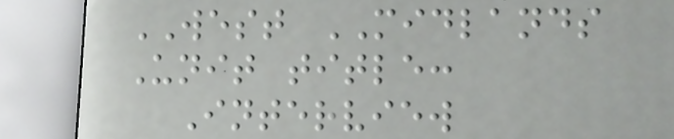WEST MIDLANDS
Unit title:
Interview
